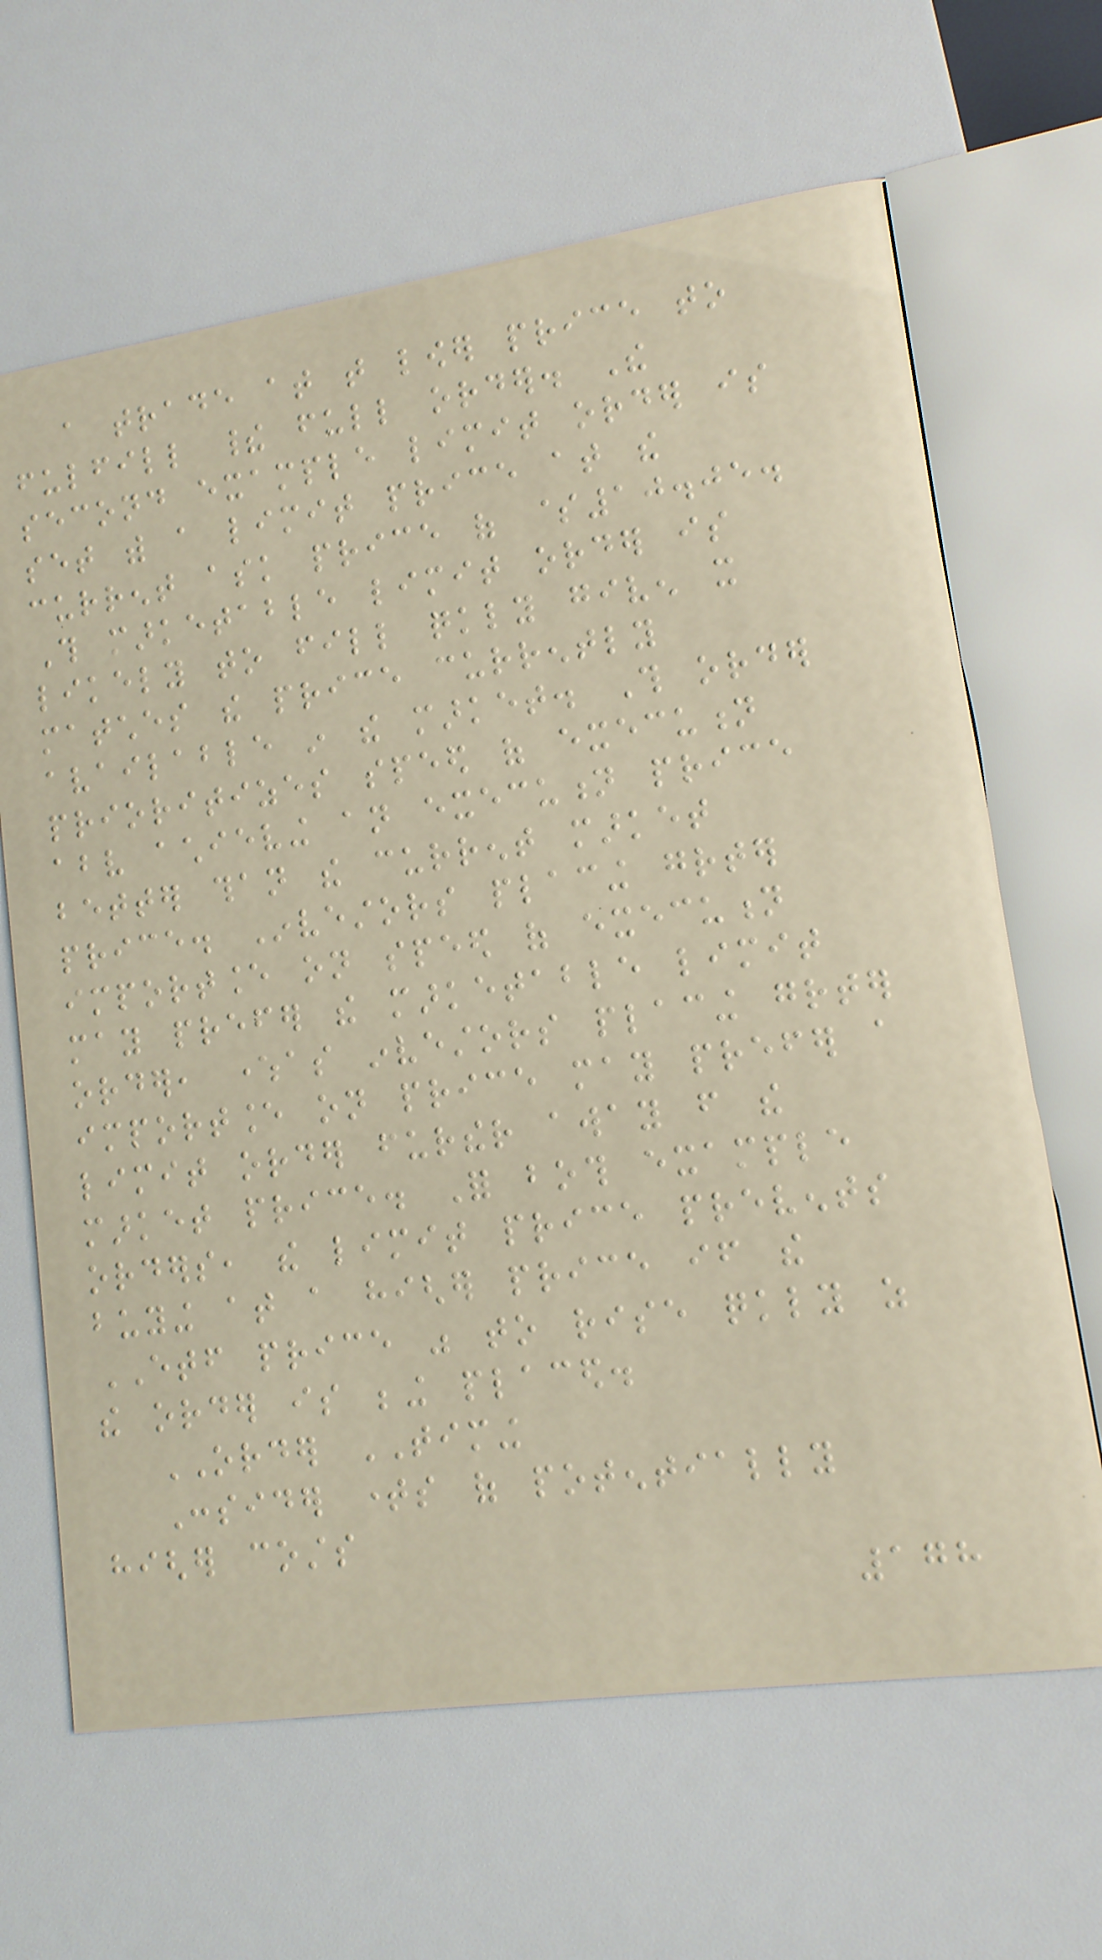a trade at that lower price to
fulfill their full order. The
second example limit order is
set with a limit price at the
current ask price of $10.05.
This marketable limit order is
likely to fill quickly given it
matches the price currently
available in the market. This order
prioritizes speed of execution
above achieving an execution price
better than the current market
price. Investors placing greater
importance on speed of execution
may prefer the marketable limit
order, whereas investors placing greater
importance on price may prefer a
limit order further away from the
market price. For both example
orders, the limit price prevents
buying at a higher price if the
ETF price was to rise quickly as
the order is being placed.
ORDER TIMING
Consider times of potentially
higher costs
178
